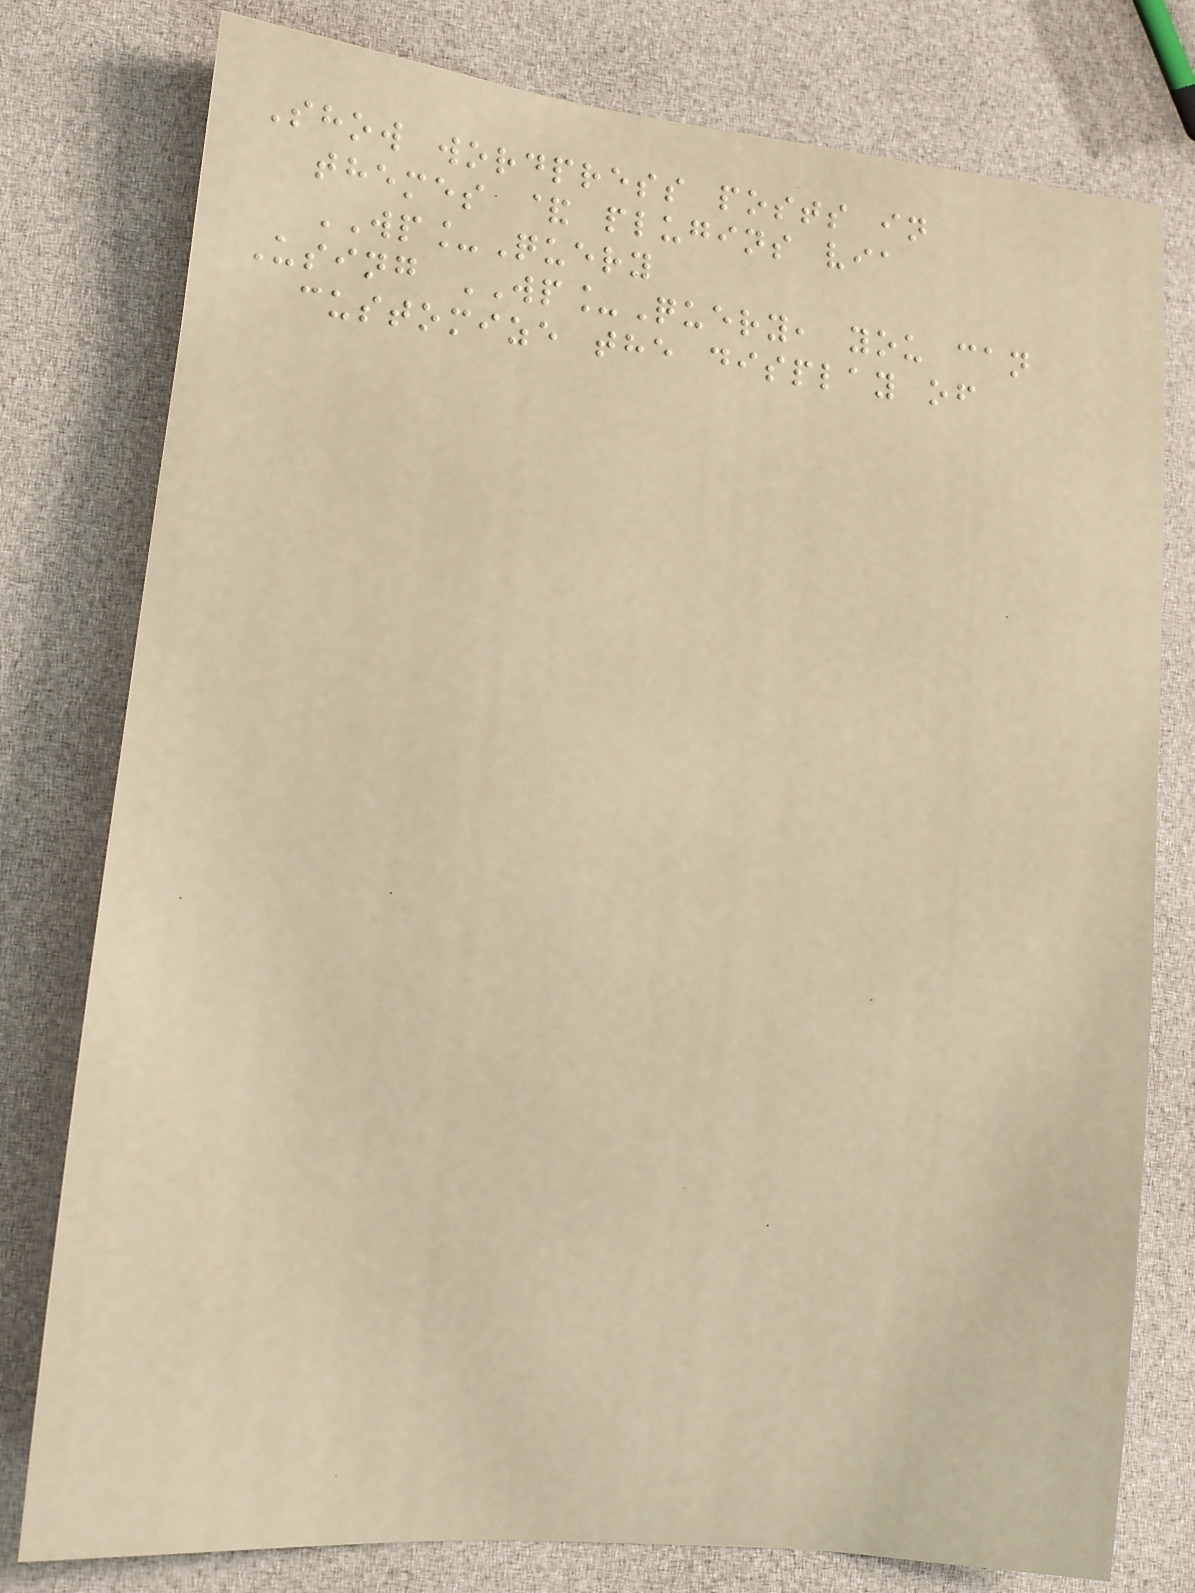Show wordpress posts in
themes & plugins via
WP_Query
Using WP_Query, you can
customize the display of
